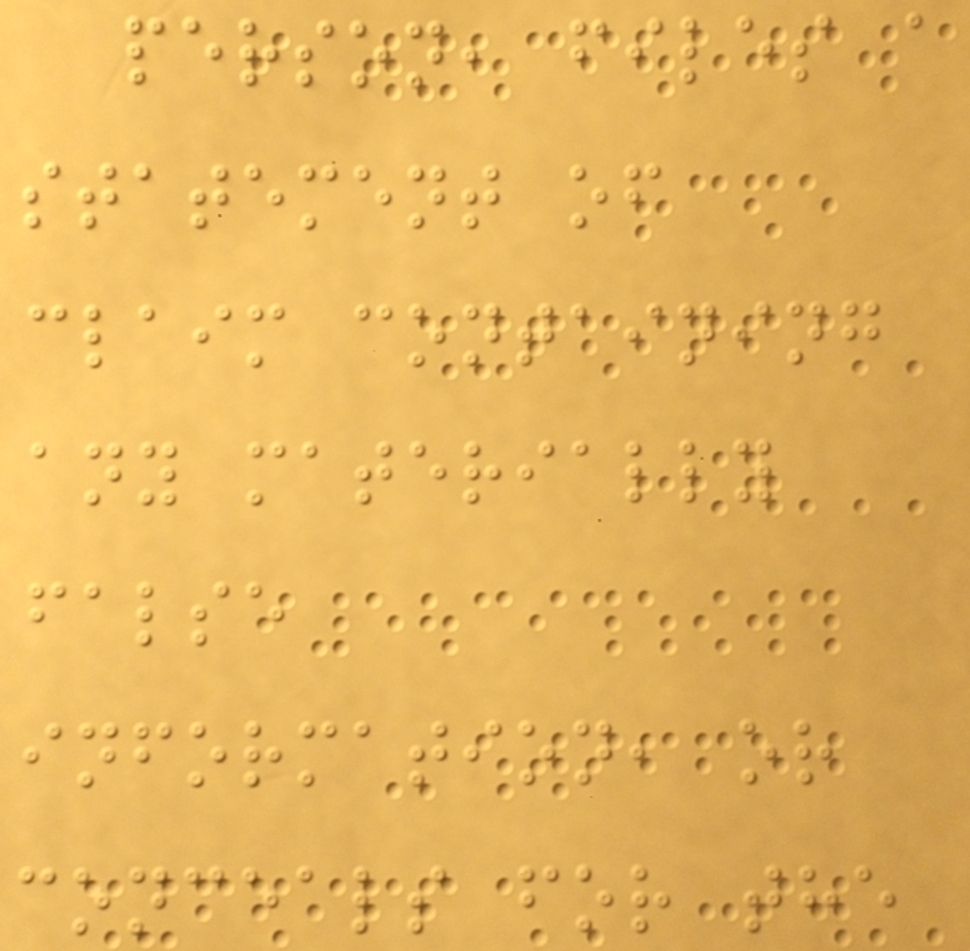person, files a
statement of
claim containing
any materially
false
information, or
conceals for the
